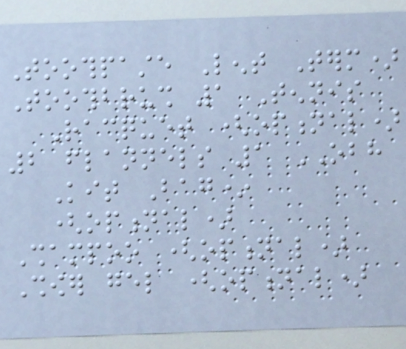Toothpaste Lent Term)
Toothbrush 1 Tennis
Racquet (optional)
2 flannels 1 OBH
Kit Bag*
(optional)
Shampoo (optional)
Shower gel (optional)
